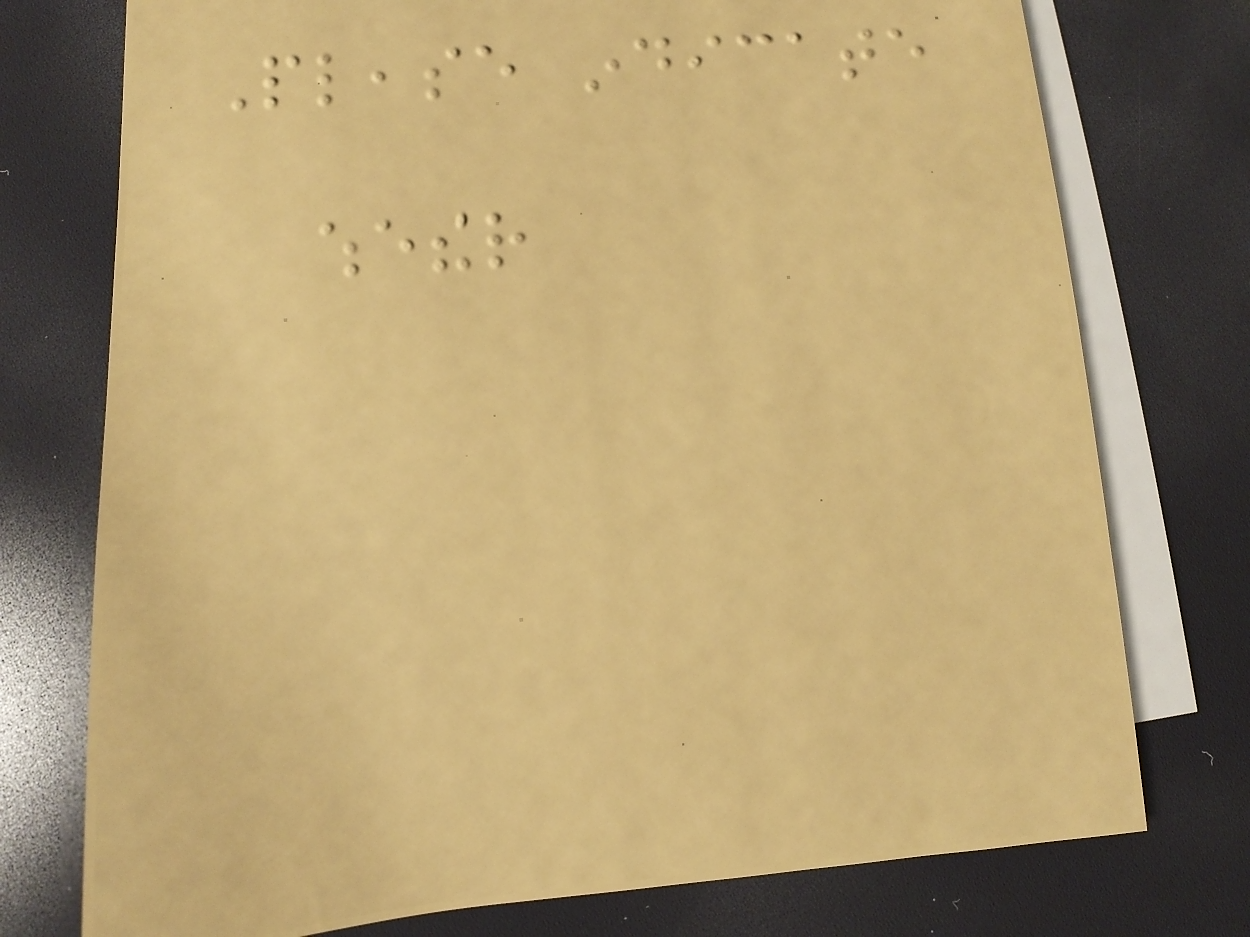Please indicate
whether
